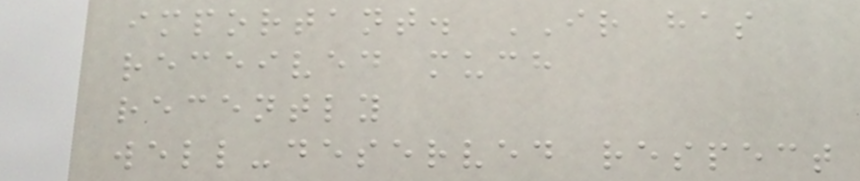important. IR has
received much
recently
well-deserved respect
